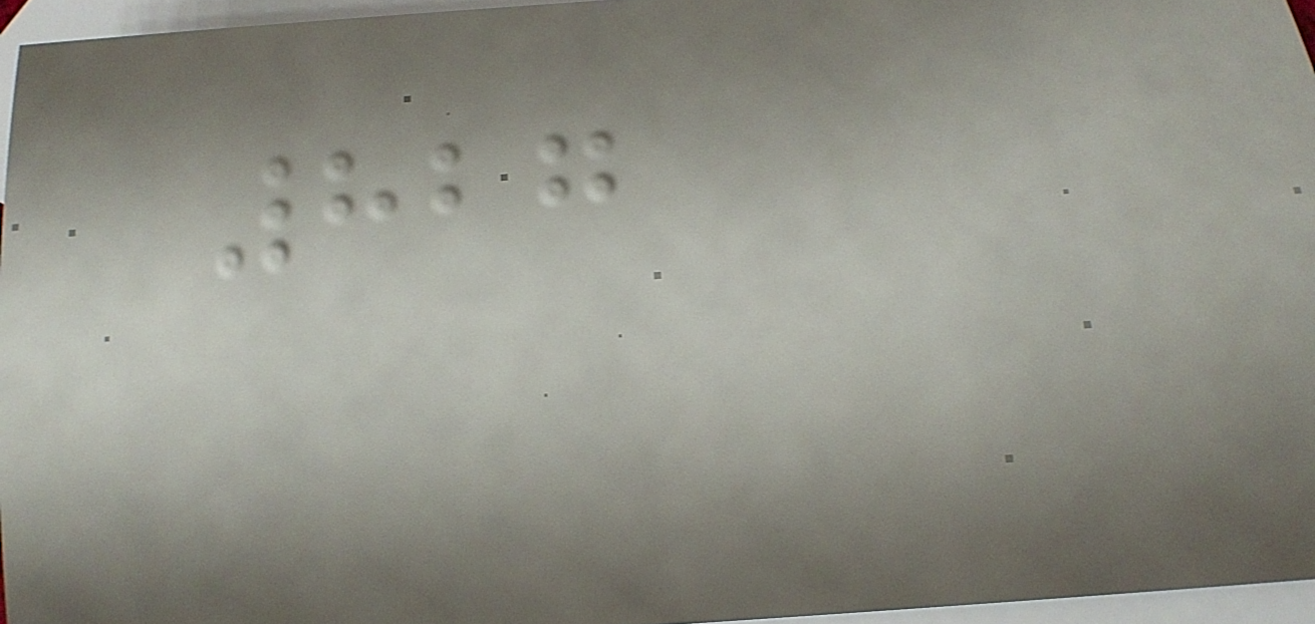827
